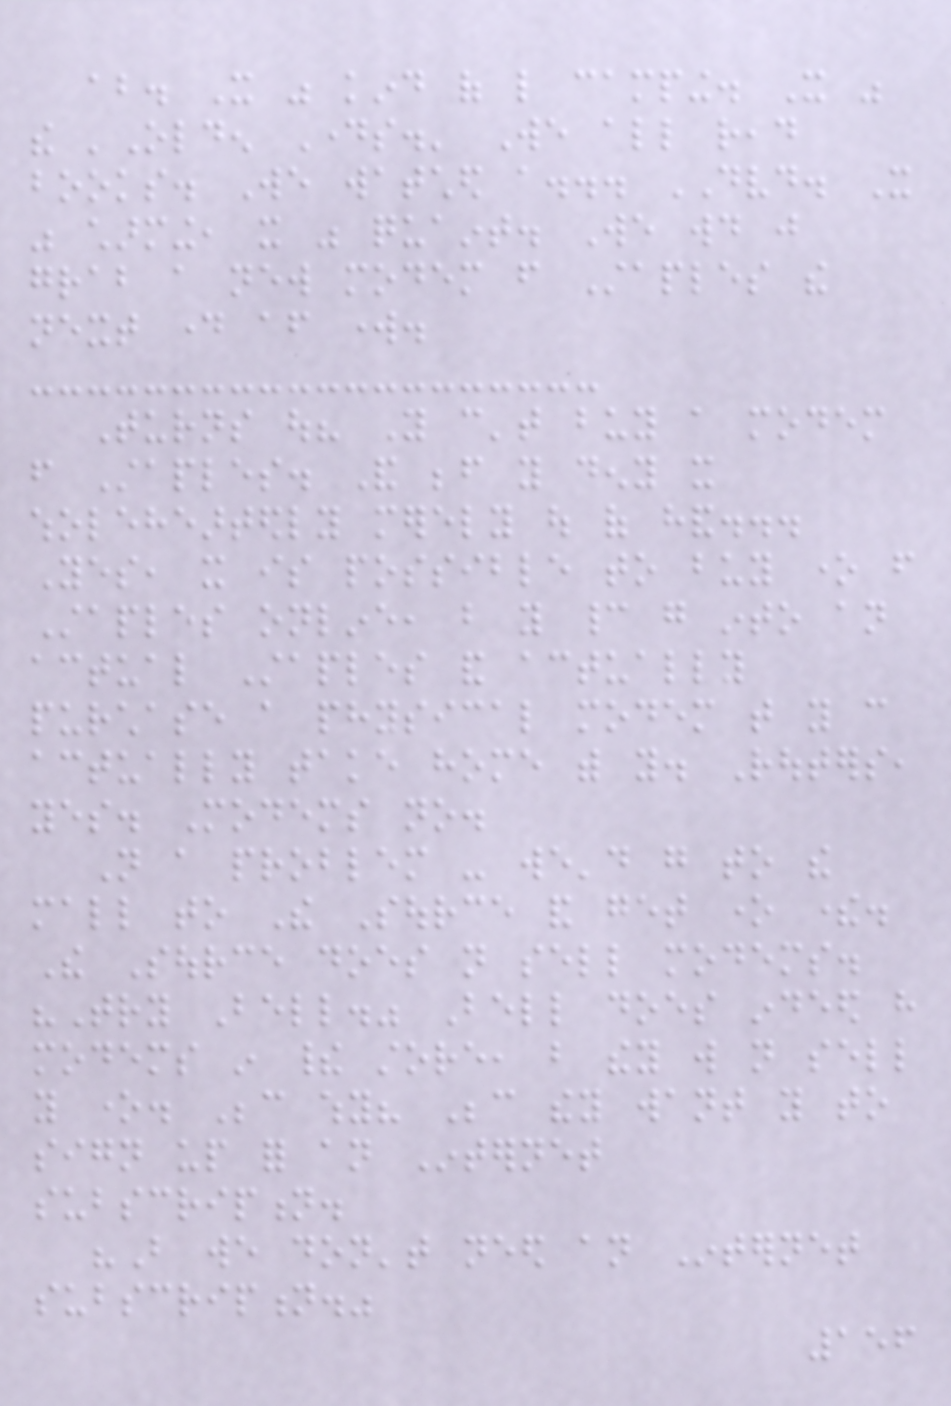about. It was kind of like camping. It was
the 'Olden Days.' We all read
books. We watched a... DVD. It
was charming, it was quaint. We would just
grab a new modem from Staples the
next day after work.
Turns out? You can't buy a modem
from Staples. And before you deny it
wholeheartedly merely out of hand...
Yes, it is possible to buy one from
Staples online, but you cannot go into an
actual Staples and actually
purchase a physical modem that you can
actually take home with you. Routers,
yes. Modems no.
Not a problem - we'd go to the
mall to The Source and get one there.
The Source does not sell modems.
"Try Bell." Bell does indeed have
modems in their store, but they will not sell
you one. Because why? Because they want you to
sign up for an Internet
subscription.
"But we don't need an Internet
subscription."
156
